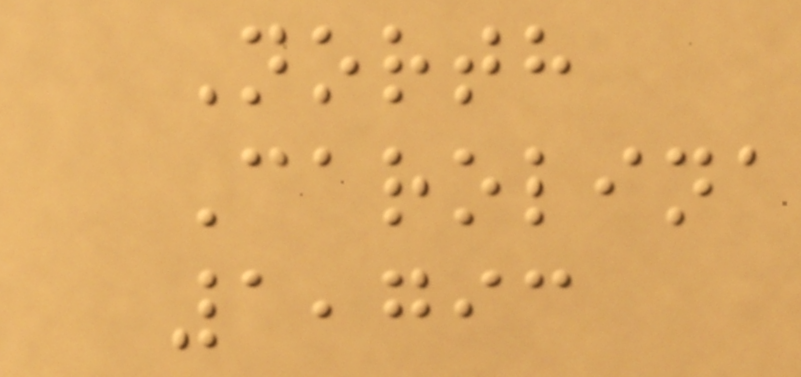North
Carolina
1,793
